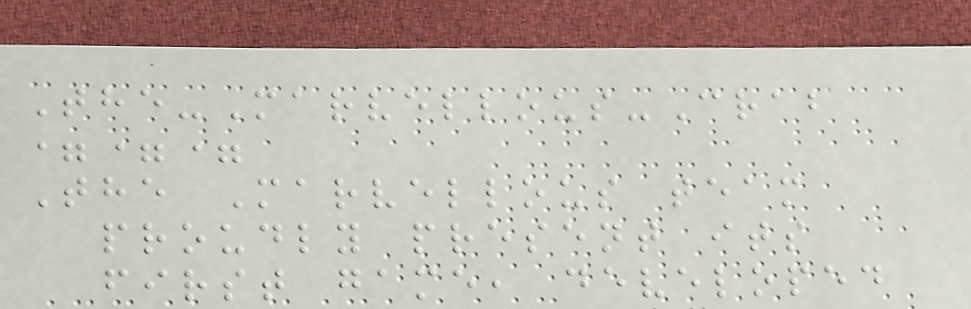The-Marvellous-Crab
===
The Marvellous team
proudly present its
first game, developed
